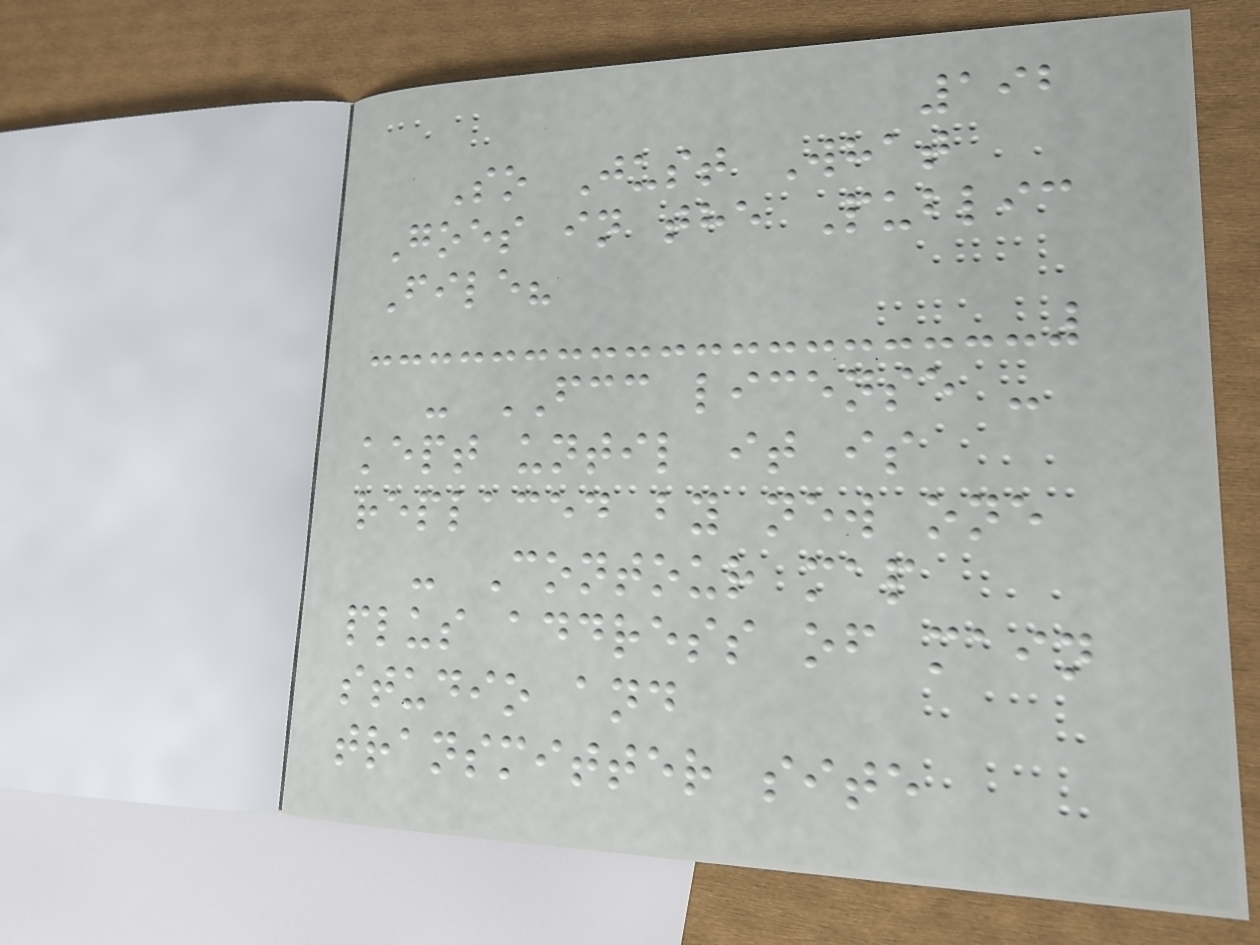192
So Just What
Goes in the Public
File?
- FCC license -
kept until it is
replaced by new one
- Contour map
plus address of main
studio and
transmitter site
